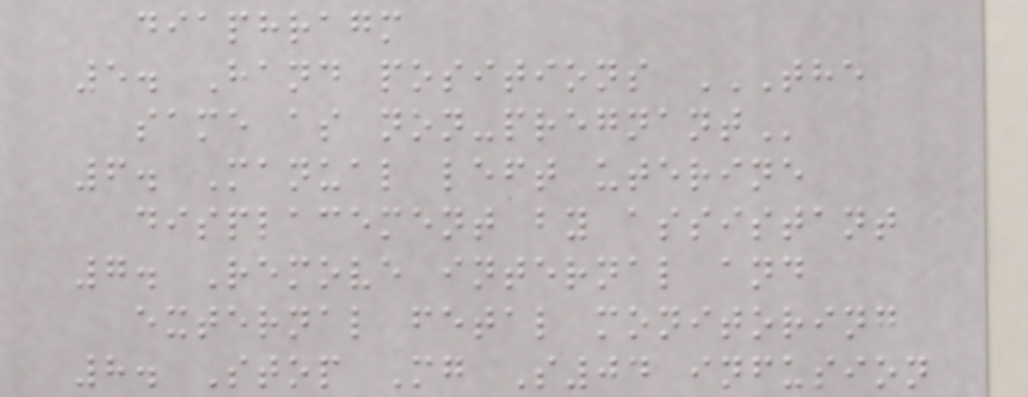diaphragm
5. Hand positions THE
SAME AS NON-PREGNANT
6. Manual left uterine
displacement by assistant
7. Remove internal and
external fetal monitoring
8. Stop Mg S04 infusion
